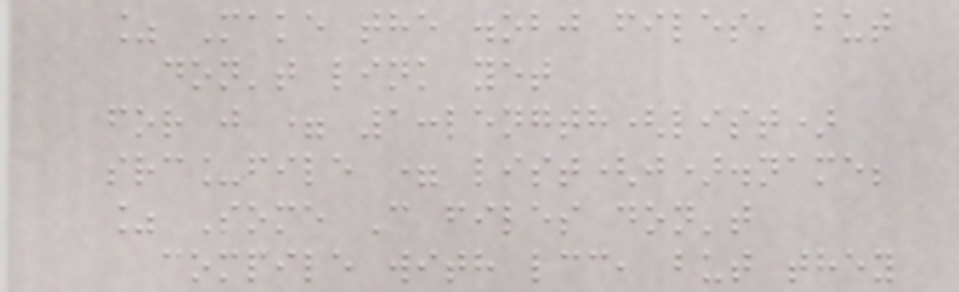% Make the .obj files, but
don't link yet
for j = 1:length(list)
src_file = list(j).name;
% Some C files don't
compile with lcc, but they
